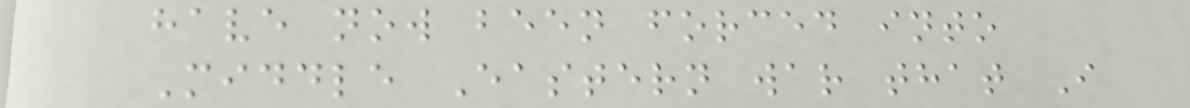have now been forced into
Middle Eastern war that I
